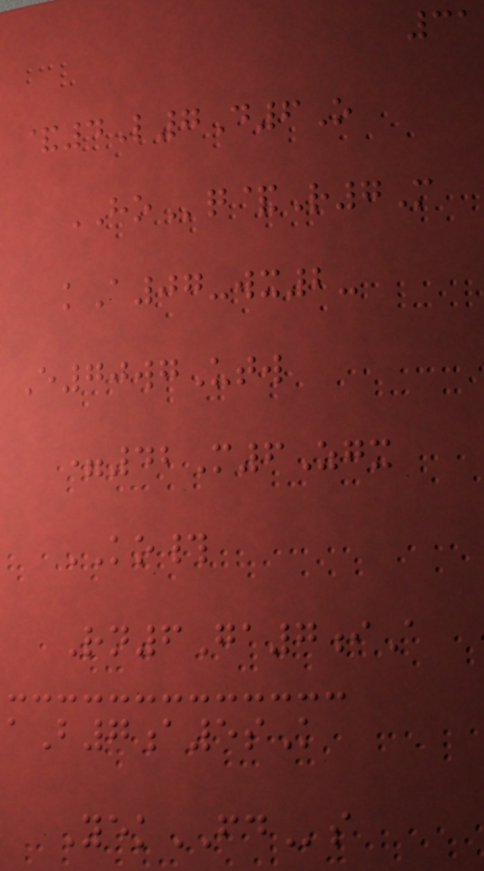31
&4L7D6O
HOq&R7M
kA07-wx2-
E70wgUtw
=42M6Zgx
KO#
Rn6Ga7iA
aB7a5sK
YekFDs
